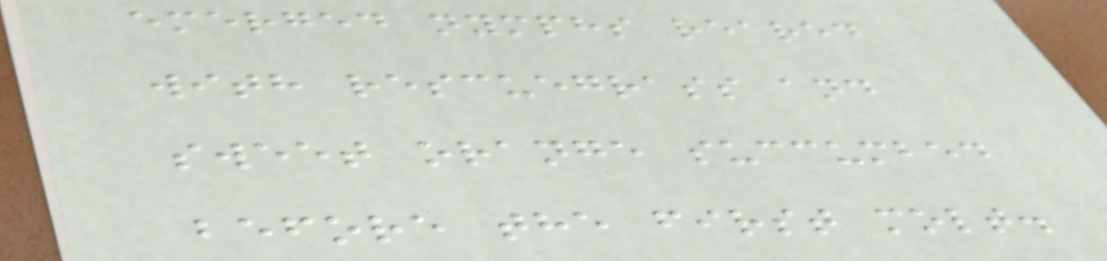emerged nymphs reared
with rescuegrass and
sweet orange succumbed
before the first molt.
